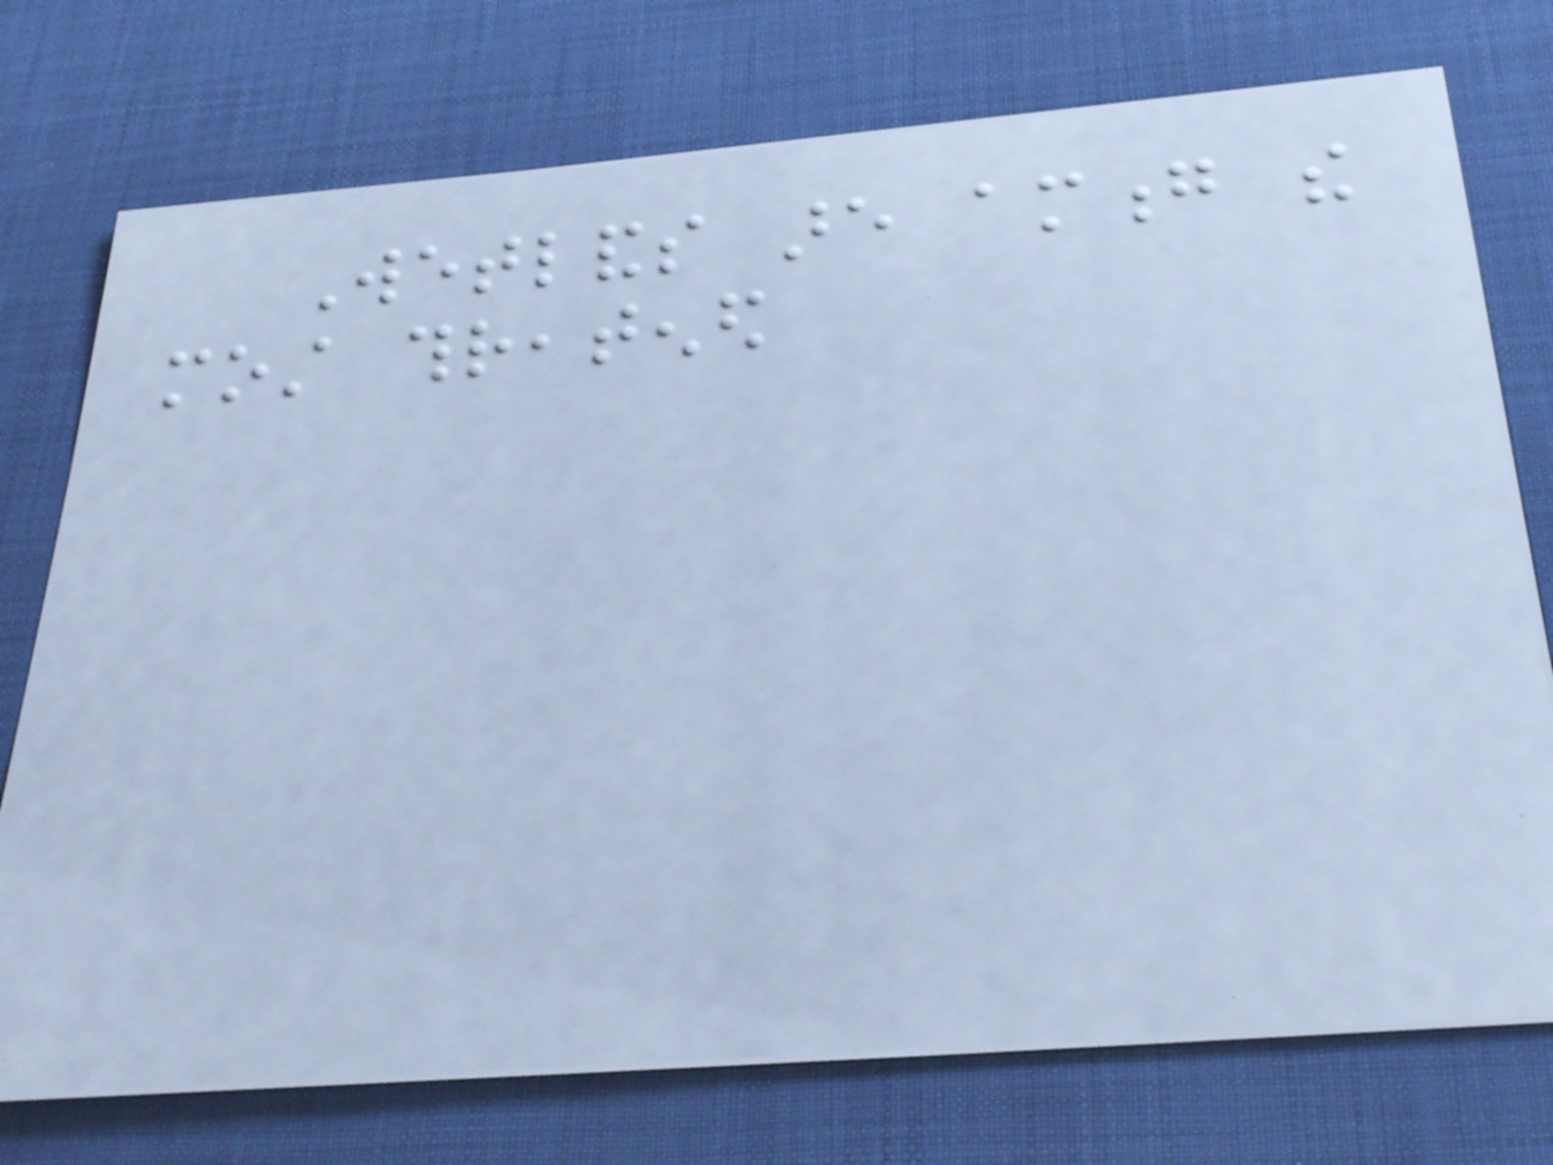Wetlands are among the
most threatened
